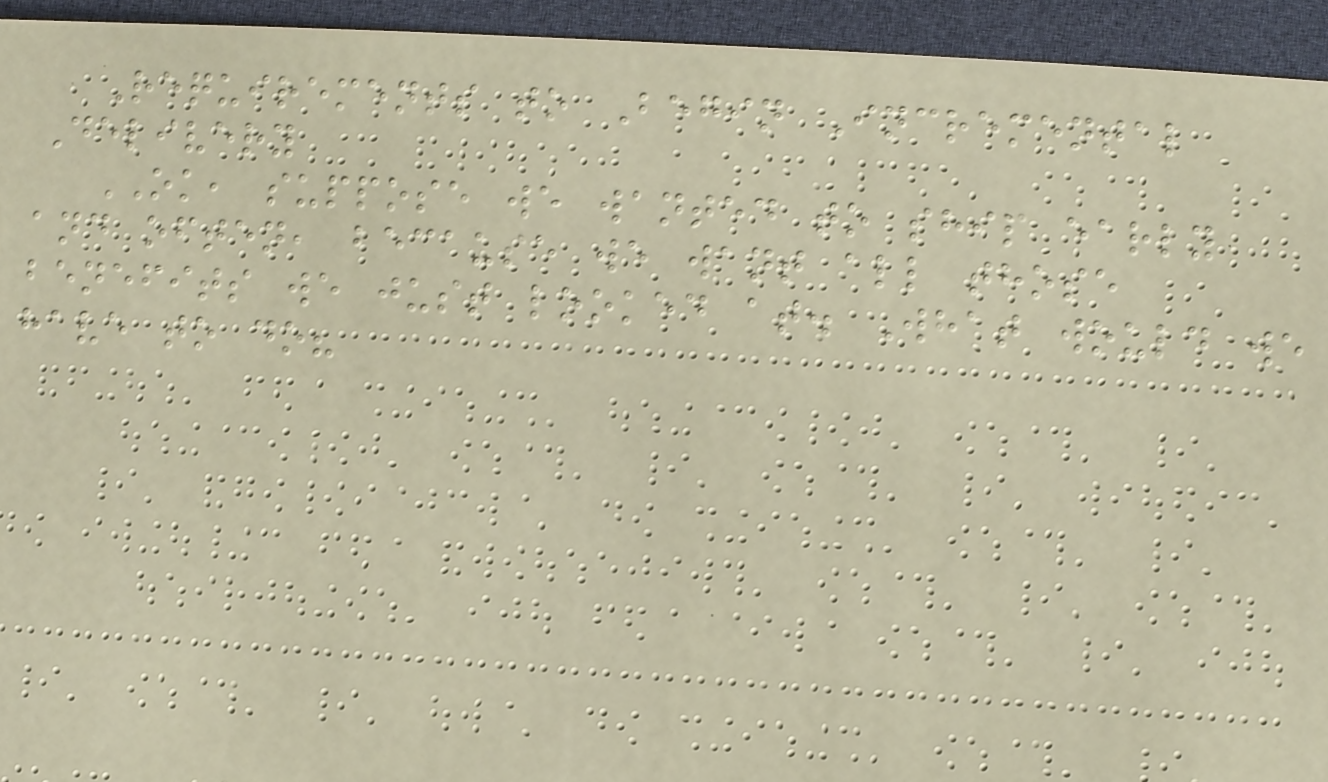Requirements to Begin Incremental
Delivery
OK, suppose we wanted to ship early
and often, because we want all those
benefits we just looked at. What would we
have to do?
